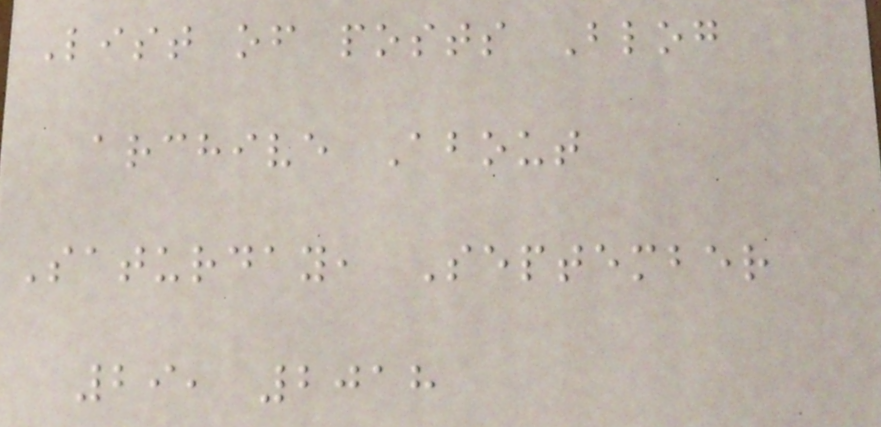List of posts Blog
archive About
Saturday, September
29, 2018
